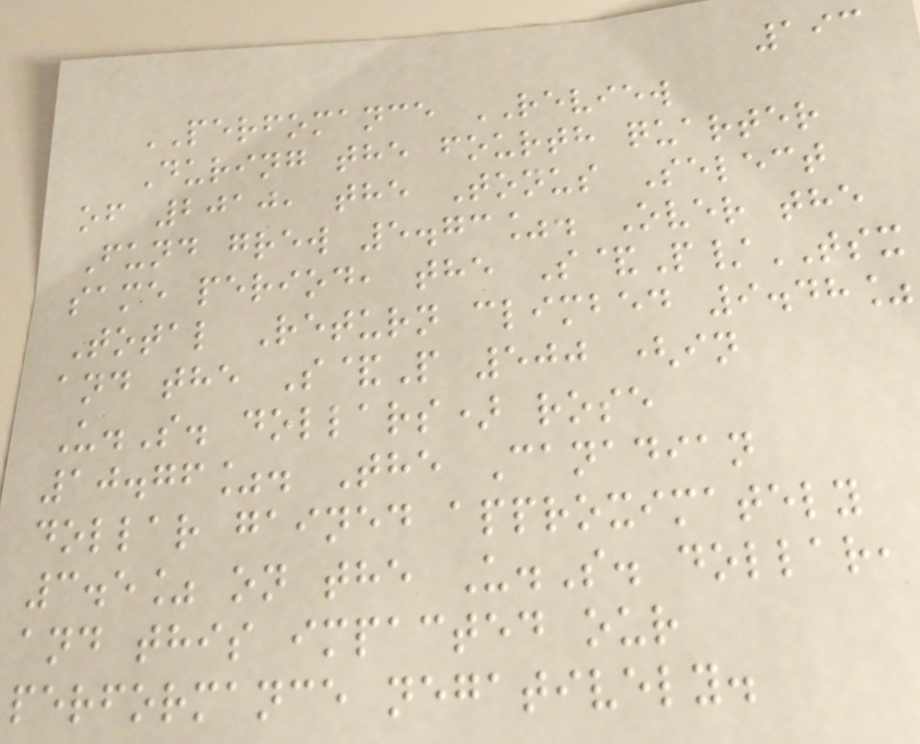193
PERFOMANCE REVIEW
During the fourth quarter
of 2010, the Tonus Select
Fund grew 5.73%. Over the
same period, the S&P/TSX
Total Return climbed 9.48%
and the S&P 500 (in
U.S. dollars) rose
10.76%. The Canadian
dollar gained approximately
3.5% on the U.S. dollar,
and this impacted our
performance negatively.
